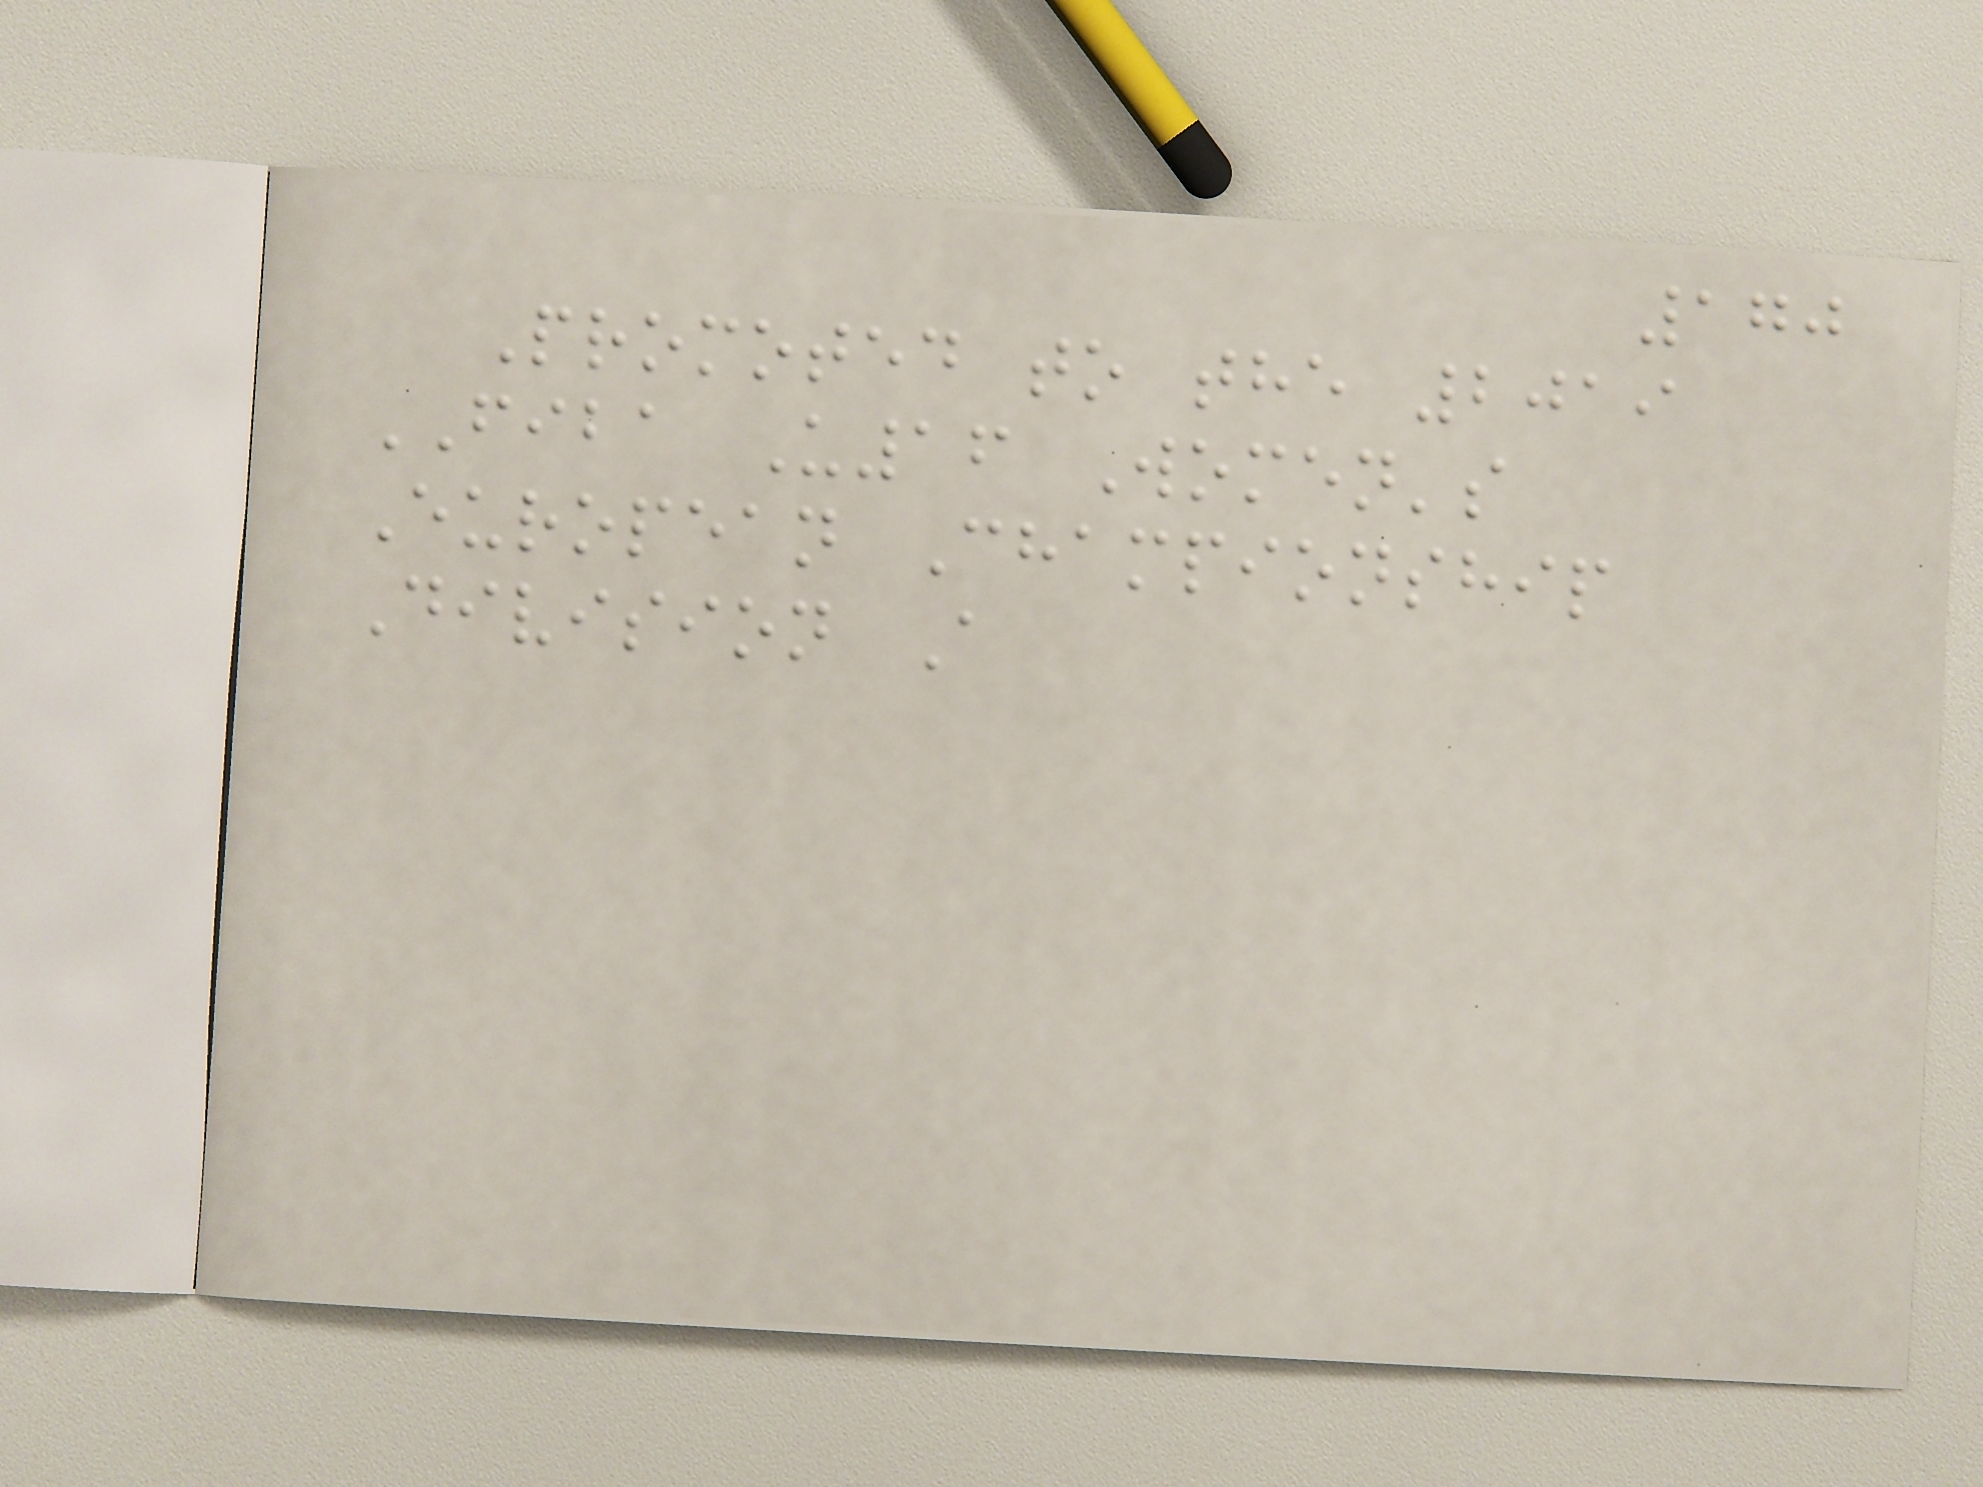170
Promoted to the 2019
FIBA U16 Women's
European Championship
Division A
